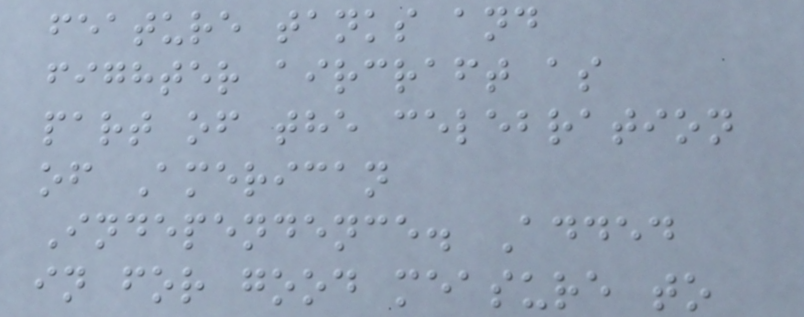feature tanks and
fighter aircraft as
part of the celebration
of American
Independence. Added
in for good measure to
